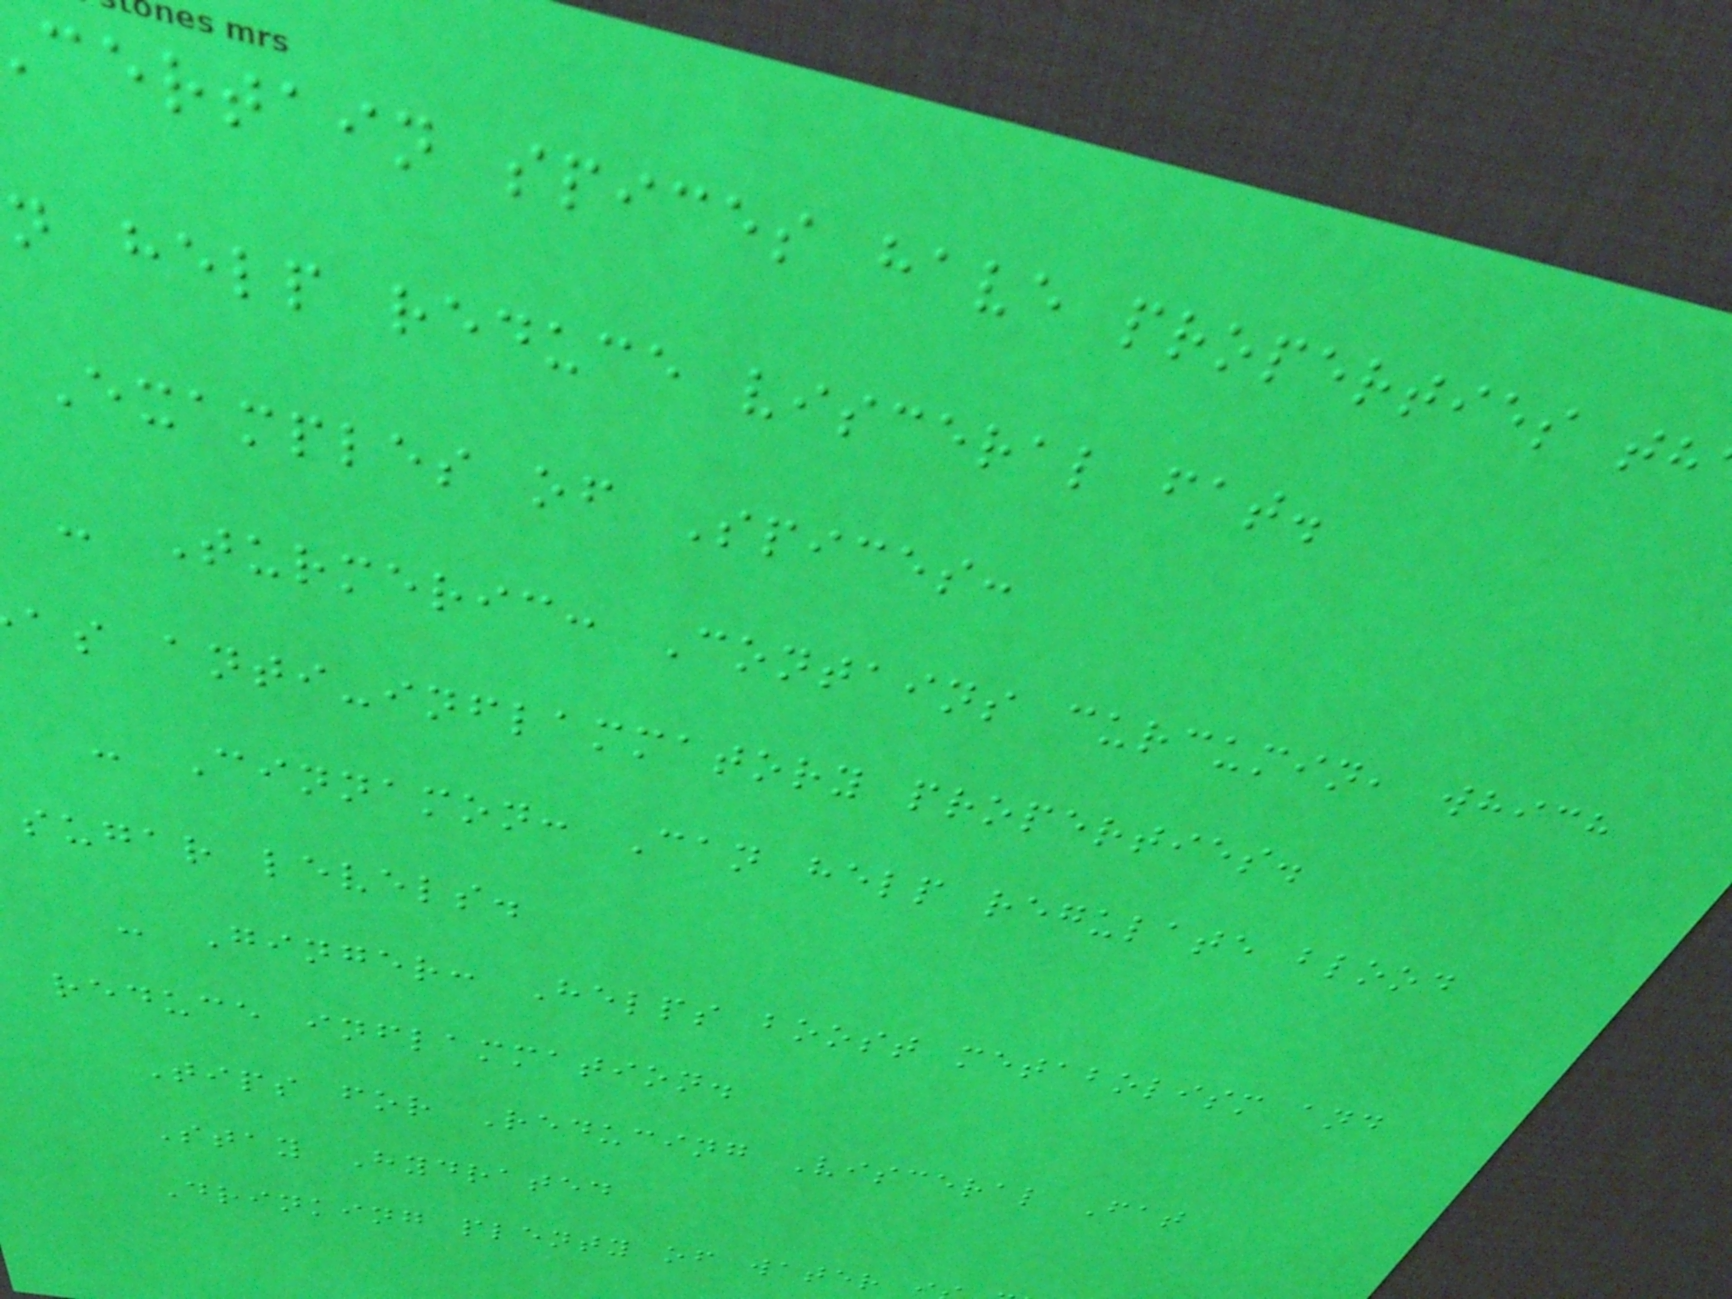certain spices have properties th
n help reduce visceral fat.
Examples of Spices:
- Turmeric: Contains curcumin, which
as anti-inflammatory properties.
- Cinnamon: Can help regulate blood
sugar levels.
- Ginger: Helps boost metabolism and
reduce inflammation.
Tips for Reducing Visceral Fat
Stay Hydrated
Drinking plenty of water
